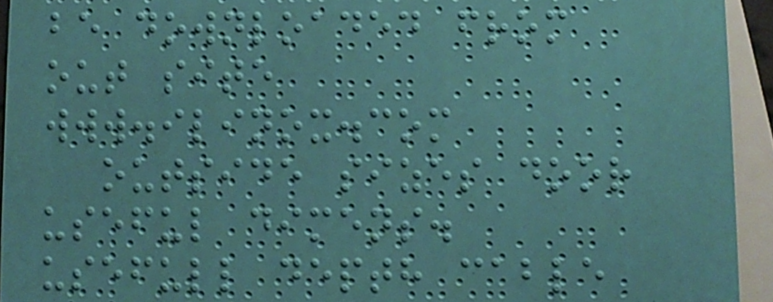be downloaded from
out site
www.ilinox.com
outside sizes door
useful dimens.
usefull depth cable
